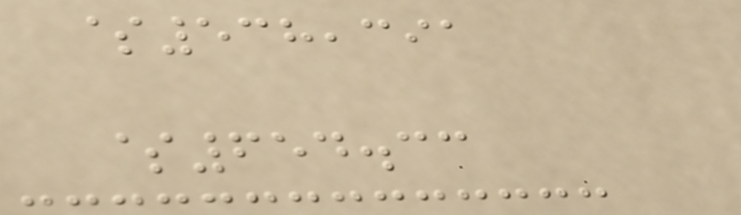$538,391
$654.33
